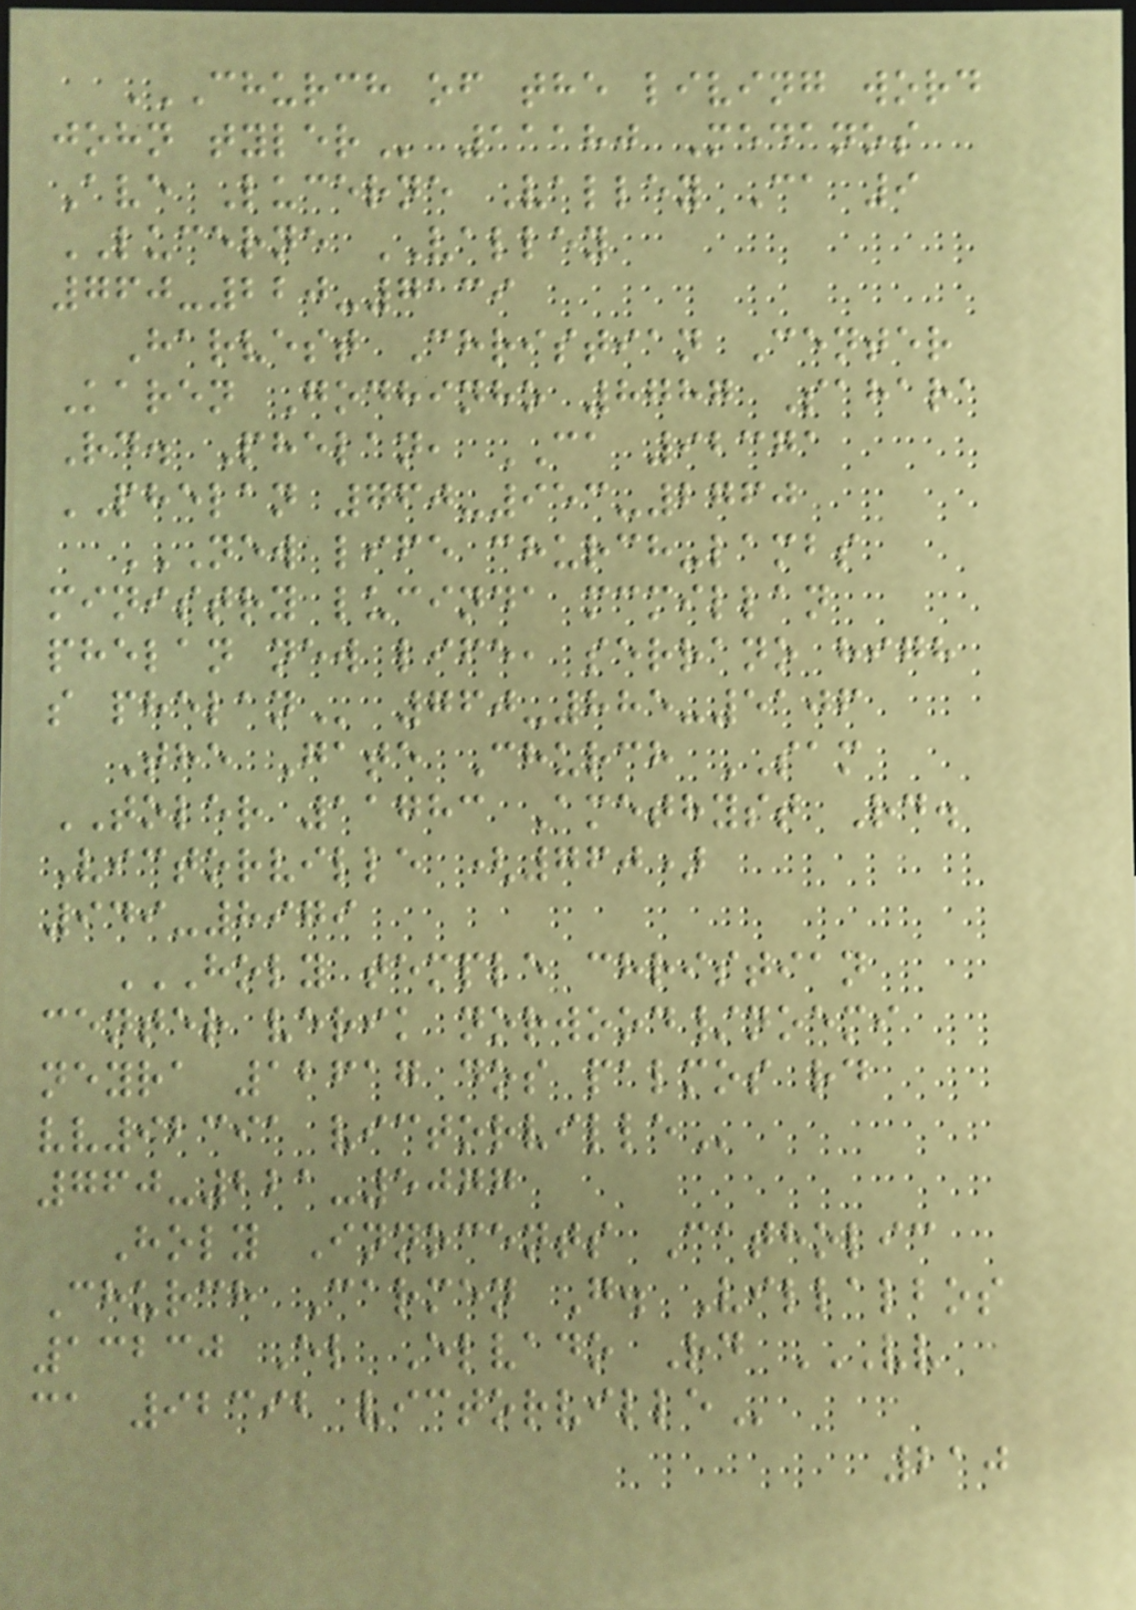CHURCH OF THE LIVING WORD
JOHN TYLER 11180 Medanos
Ave Lucerne Valley Ca 9
LUCERNE VALLEY
760-220-7139
Harvest Christian Center
Karen Godhinho 8787 Sahara
Rd. Phelan, CA 92371
PHELAN 760-953-2760
NEW LIFE CHURCH-LAMBS
MINISTRY LUCINDA MCMILLAN
PHELAN NEW LIFE, SERRANO HIGH
S PHELAN 760-885-5106
The Gate Church SAM
TOLER 11783 Amethyst Rd.
Victorville (760)
949-8979
HOLY TEMPLE CHRISTIAN
CENTER VERIK NORWOOD/NOEMI
NEYRA 12617 DOS PALMOS RD
VV92391 VICTORVILLE
760-221-5077
Holy Innocents Catholic
Church Carmen G. Villalbos
13230 El Elvado Rd VV
CA 92392 VICTORVILLE
210
